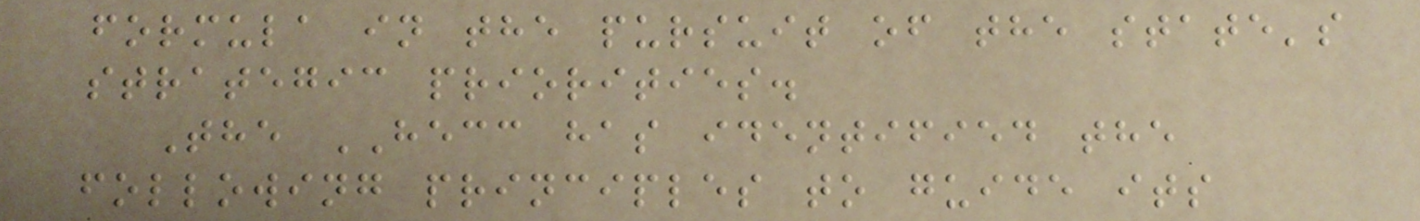formula in the pursuit of the state's
strategic priorities.
The HECC has identified the
following principles to guide its
